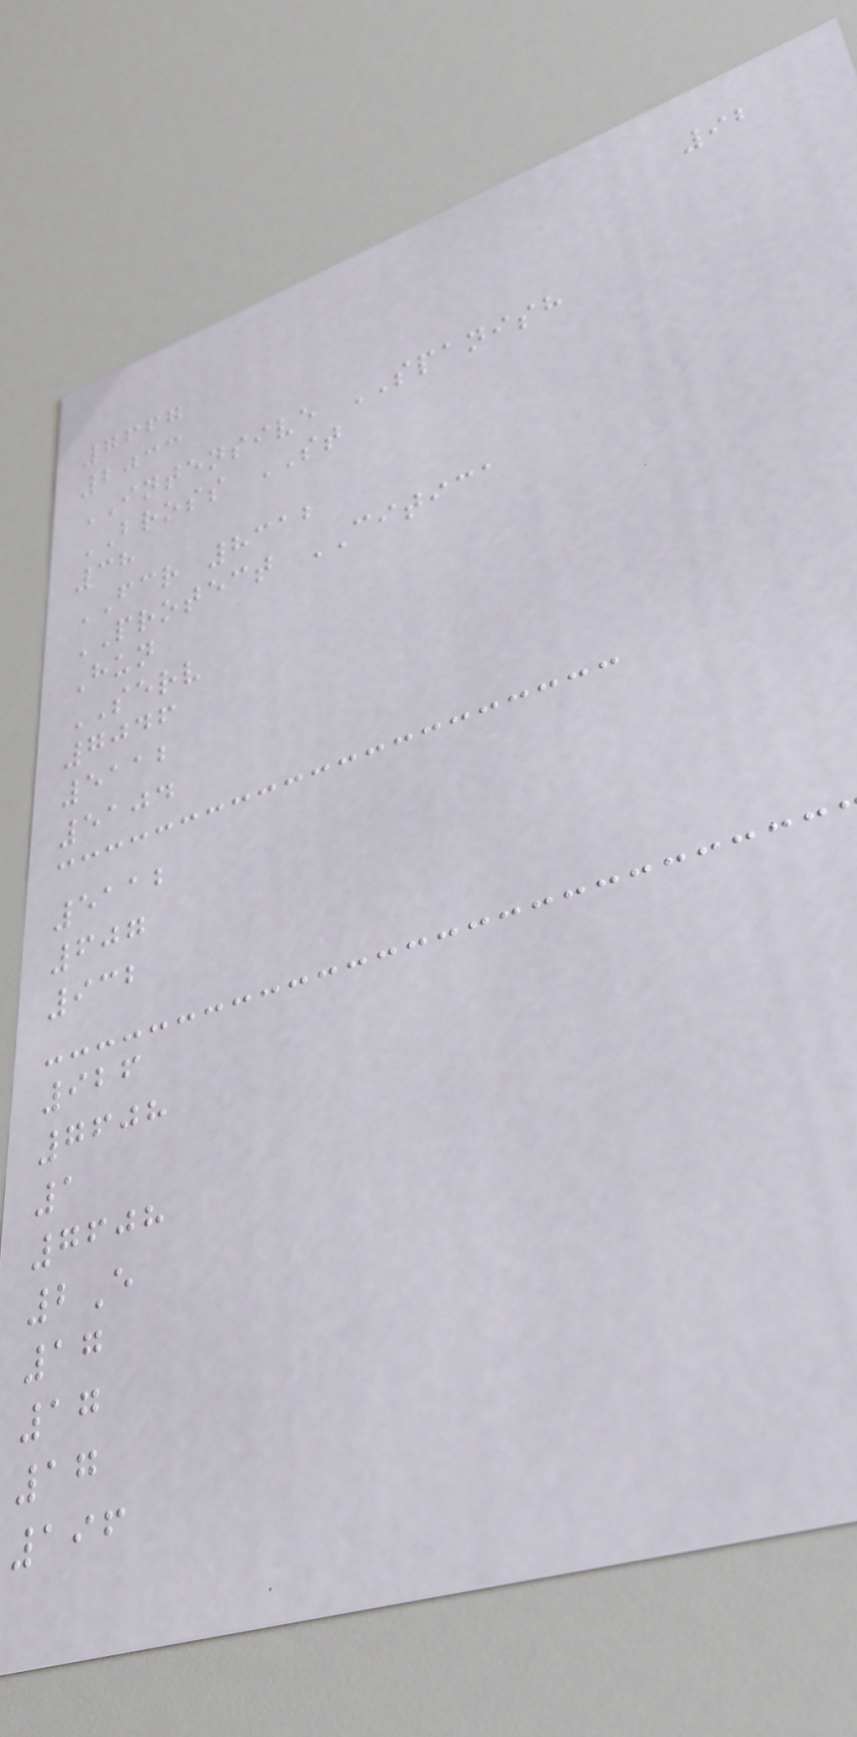92
7667
2033
INTENSIVE SPANISH
BROSS ST
38
FCR 8312
PROTECT CITICA
Hun
SERV
7046
5112
5104
5112
607
932
926
7608
1
7608
2E
17
17
17
196
